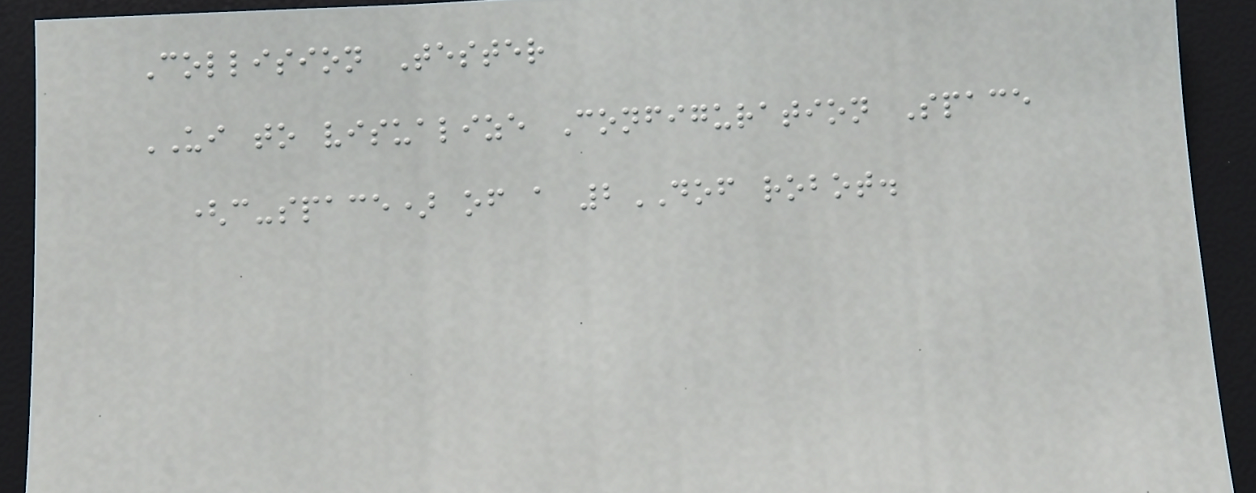Collision Tester
UI to visualize Configuration Space
(c-space) of a 2DOF robot.
